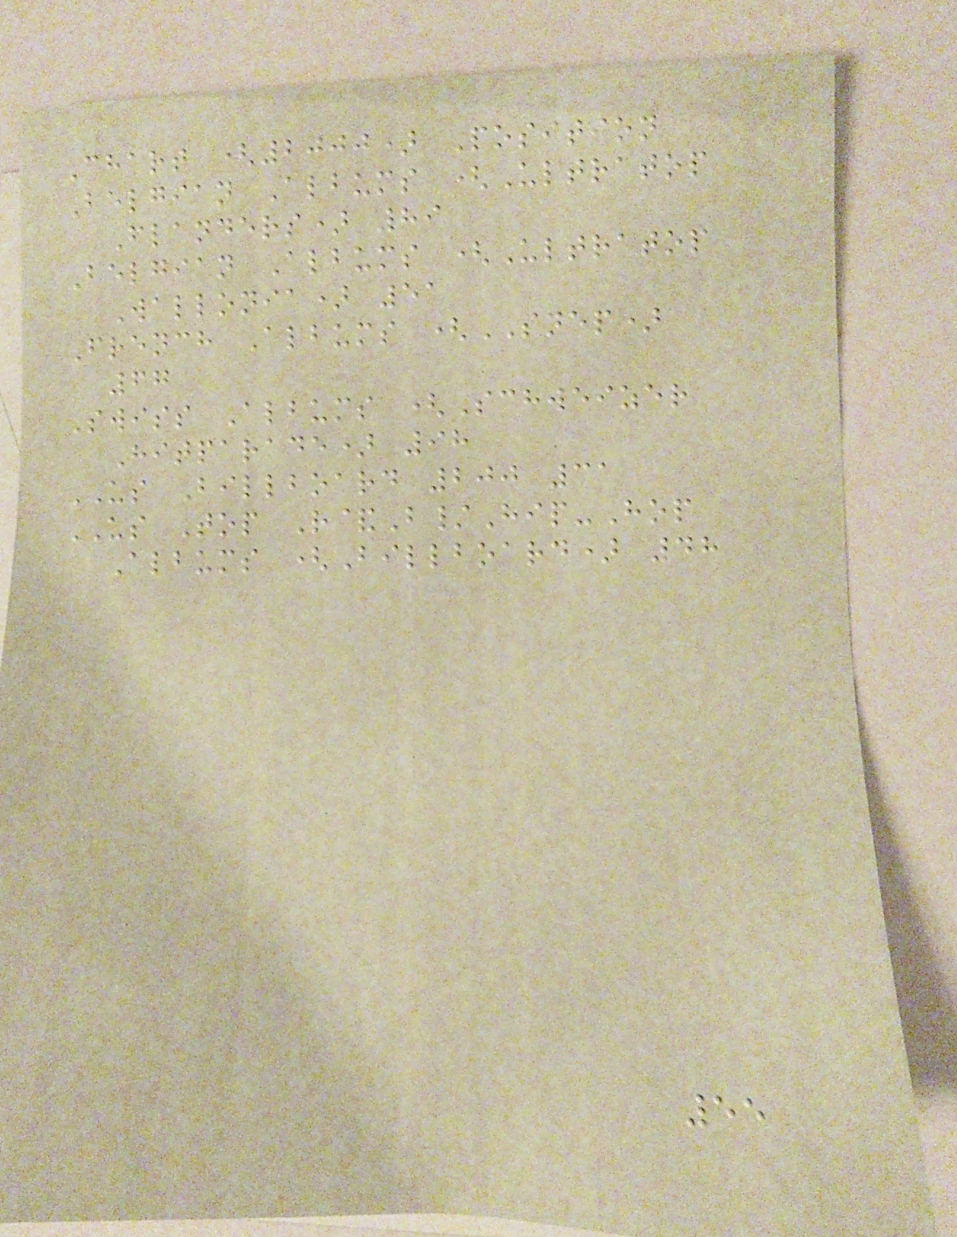Chart (2000) Position
Belgian Albums (Ultratop
Flanders) 89
Belgian Albums (Ultratop
Wallonia) 51
French Albums (SNEP)
67
Swiss Albums (Schweizer
Hitparade) 98
US Billboard 200 31
US Top R&B/Hip-Hop
Albums (Billboard) 48
55
